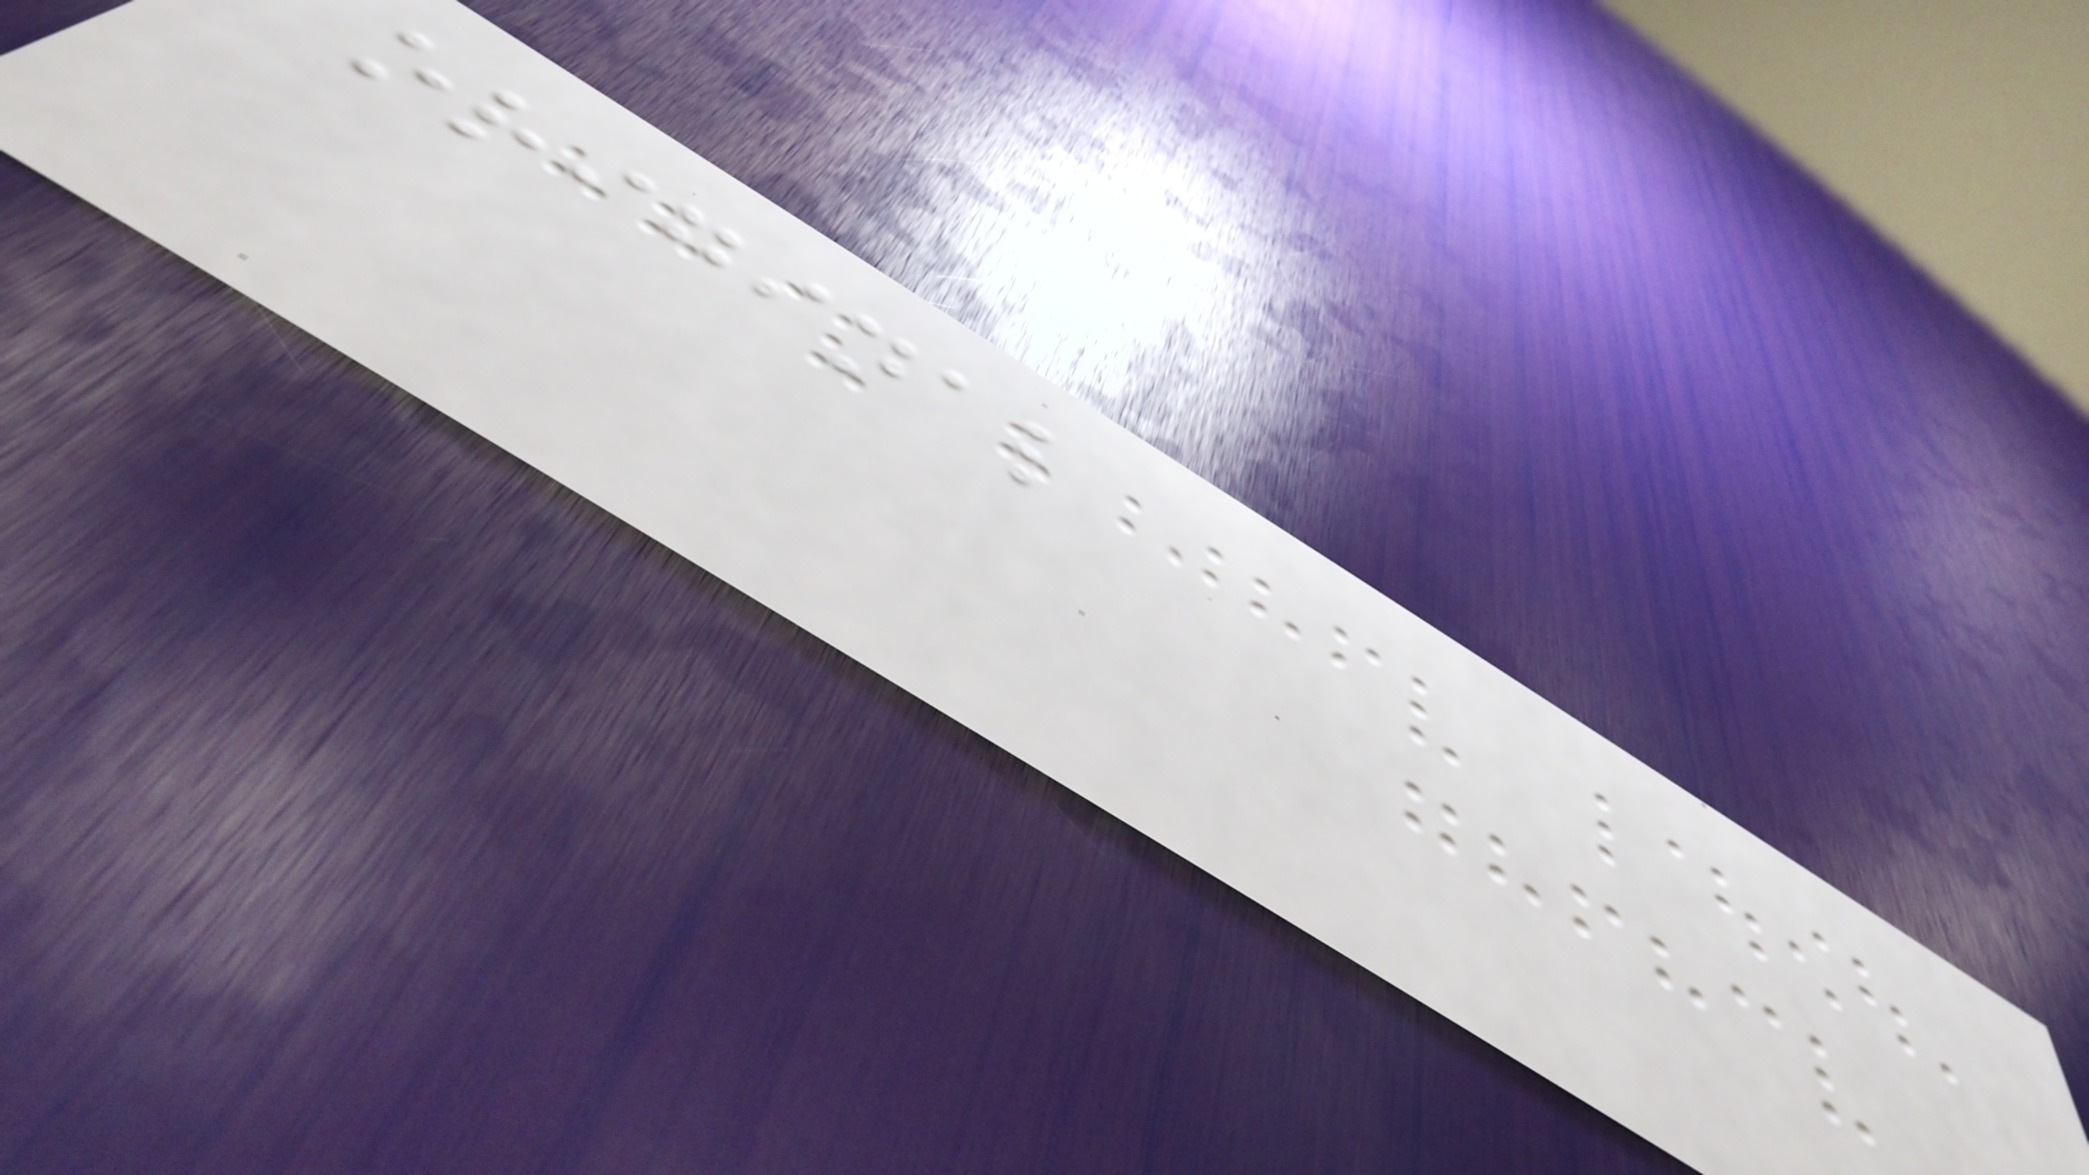original
